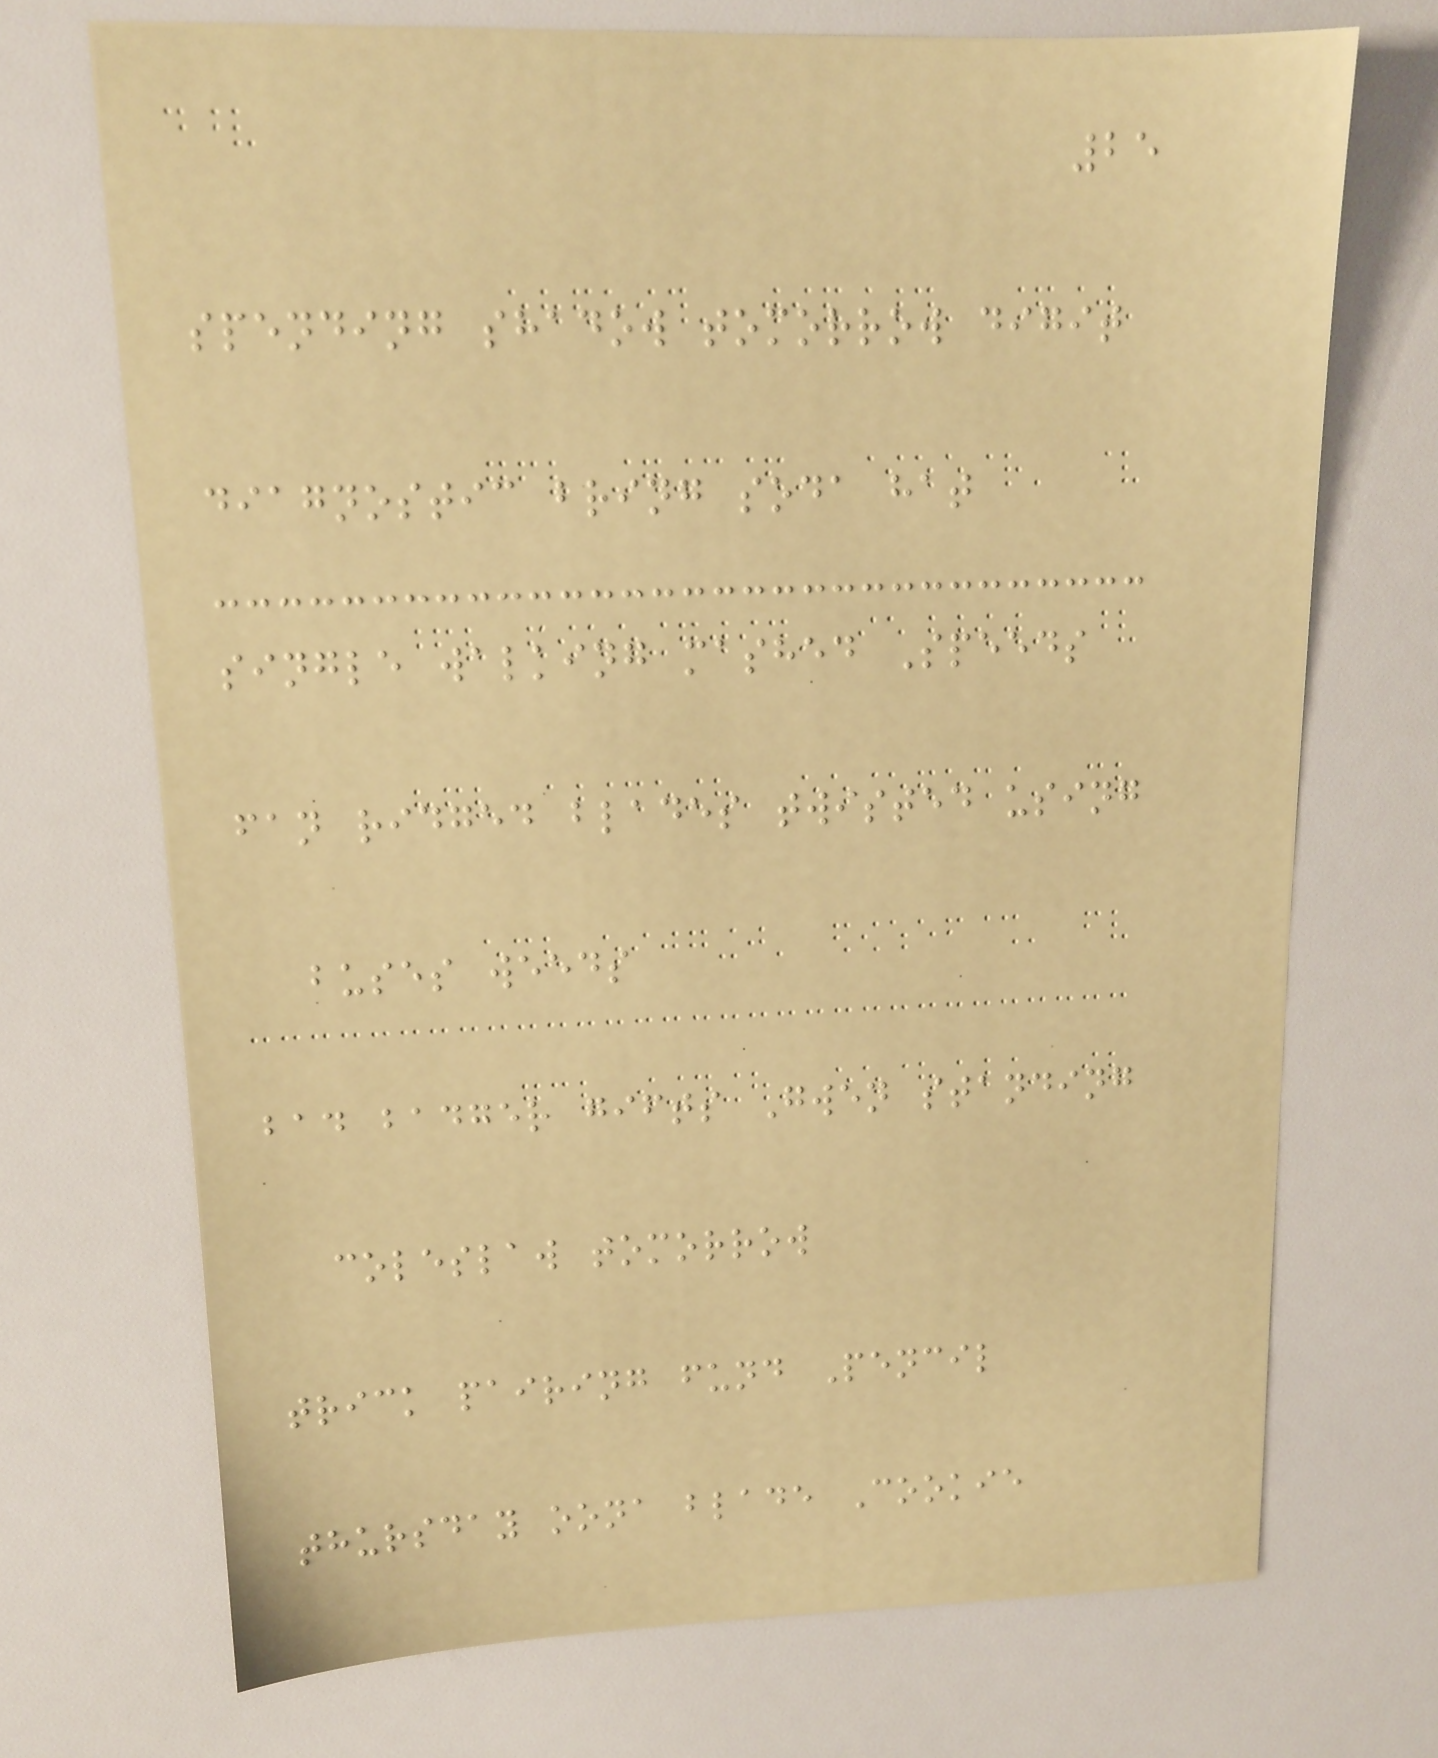25
spending shadow tomorrow digit
diagnostic bring soda hat
single walking mashed Speeds
fan ridged blades twisted using
buses weeds
bad badger gifts Gwen standing
coleslaw tomorrow
trick pairing fund Pencil
thursday oona blade Cookie
